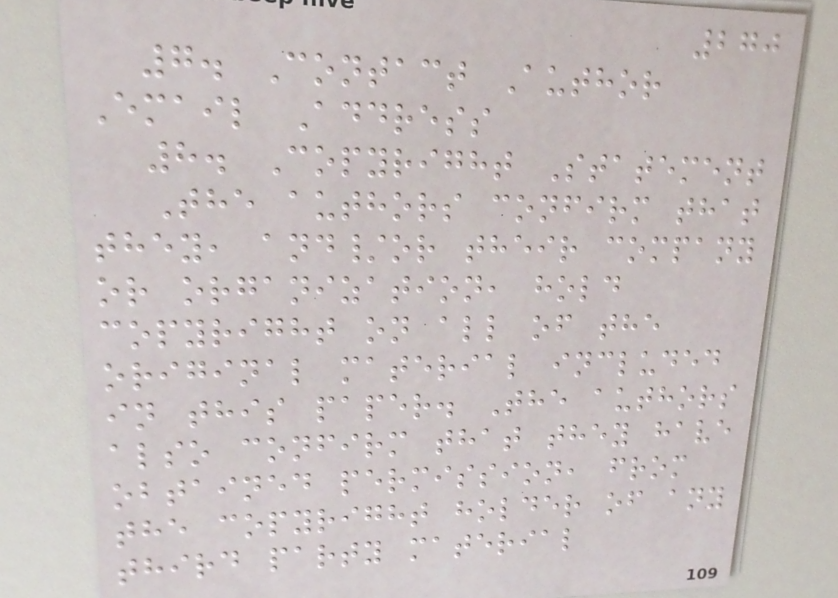270
7. Contact Author
Email Address
8. Copyright Statement
The authors confirm that
they, and/or their company
or organization, hold
copyright on all of the
original material included
in this paper. The authors
also confirm that they have
obtained permission, from
the copyright holder of any
third party material
